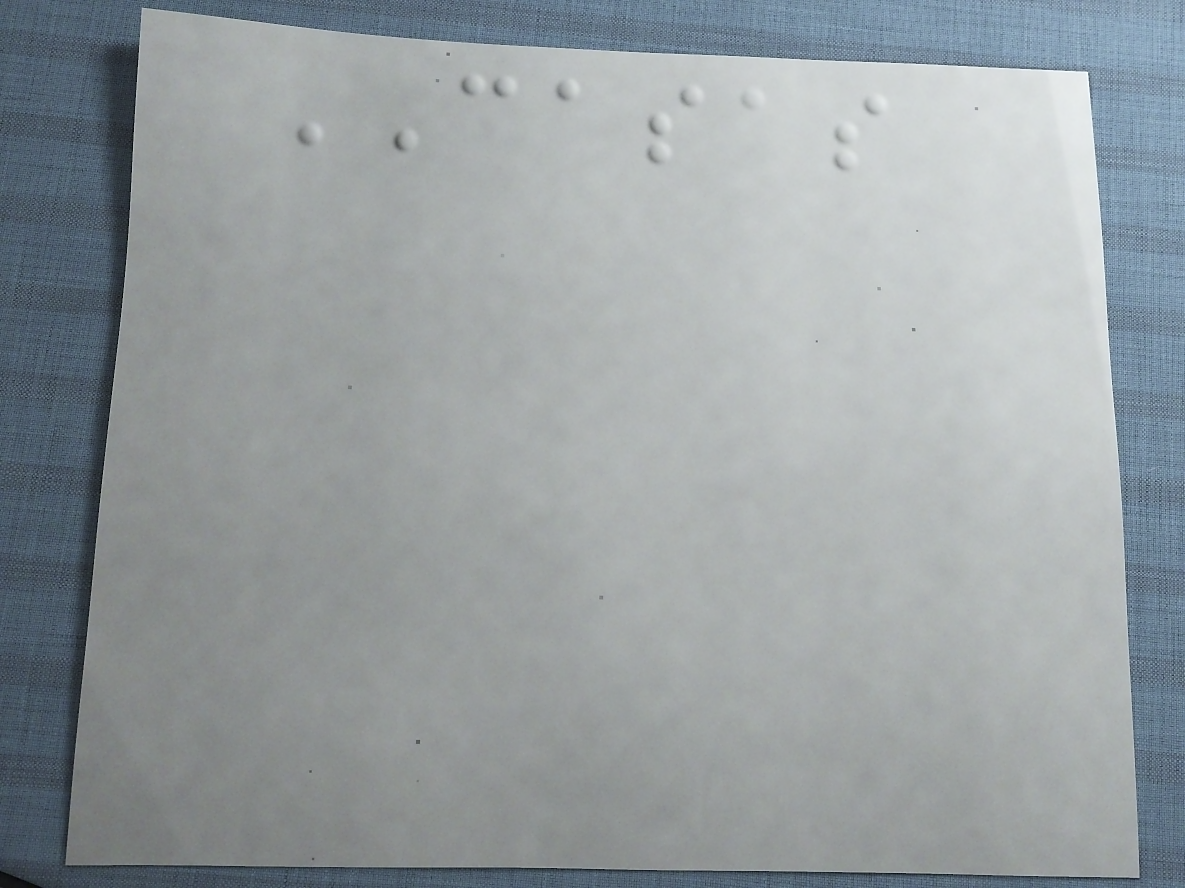CASAS
